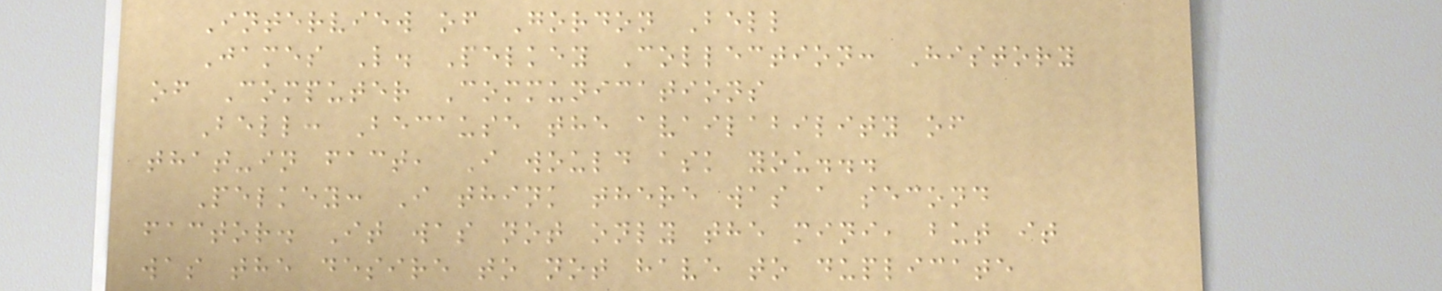Interview of Gordon Bell
James L. Pelkey Collection: History
of Computer Communications
Bell: Because the availability of
that-in fact, I would ask you...
Pelkey: I think there was a second
factor. It was not only the mini, but it
was the desire to not have to duplicate
